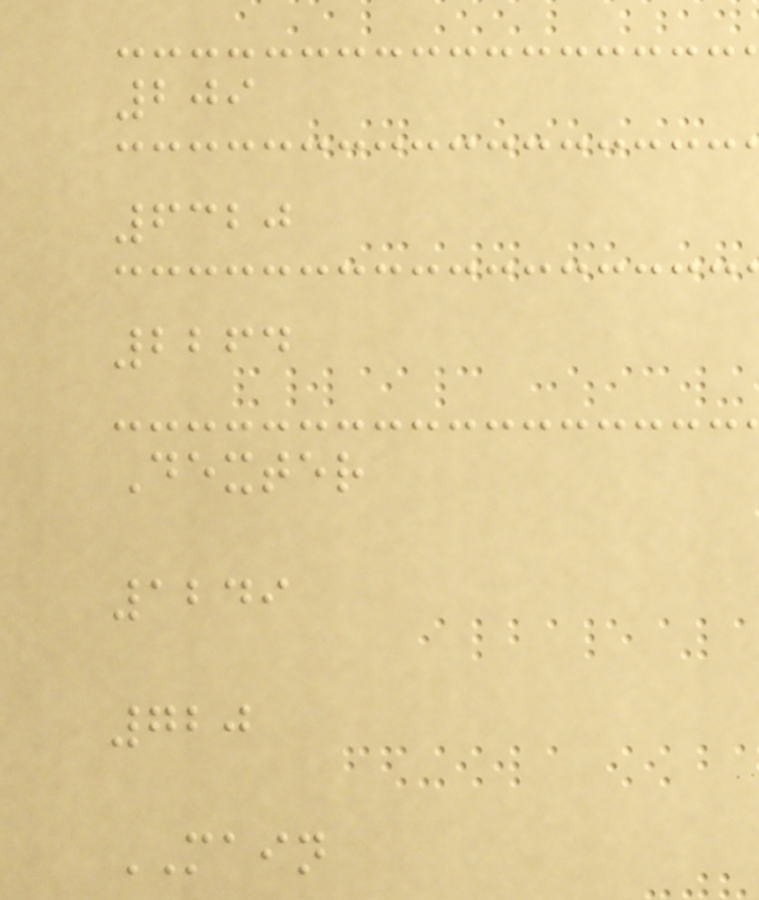209
6320
2264
Dexter
1249
720
MAIN
